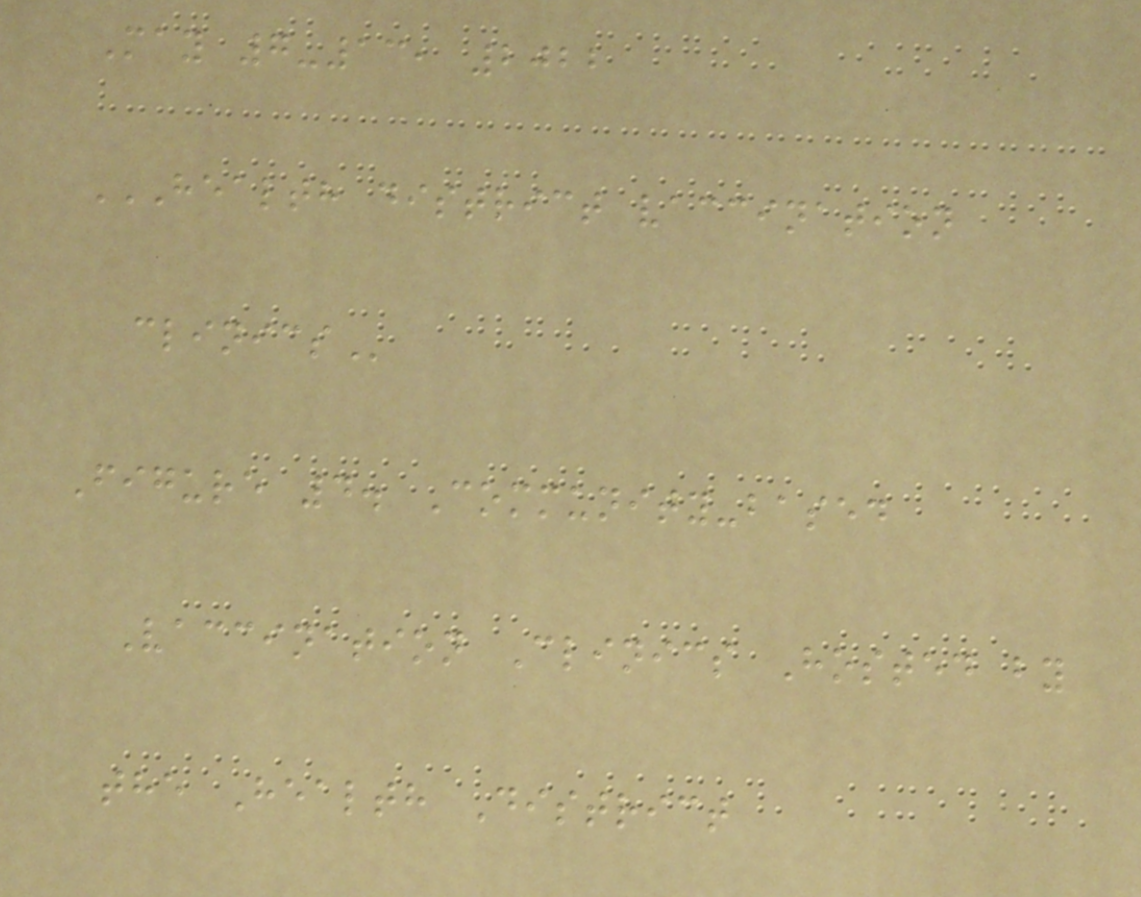May 7-13, 2022
HEALTH DISTRICT VACCINATION
CLINICS
Figure 4. Community-based
Vaccination Clinics Hosted by
the Health District
